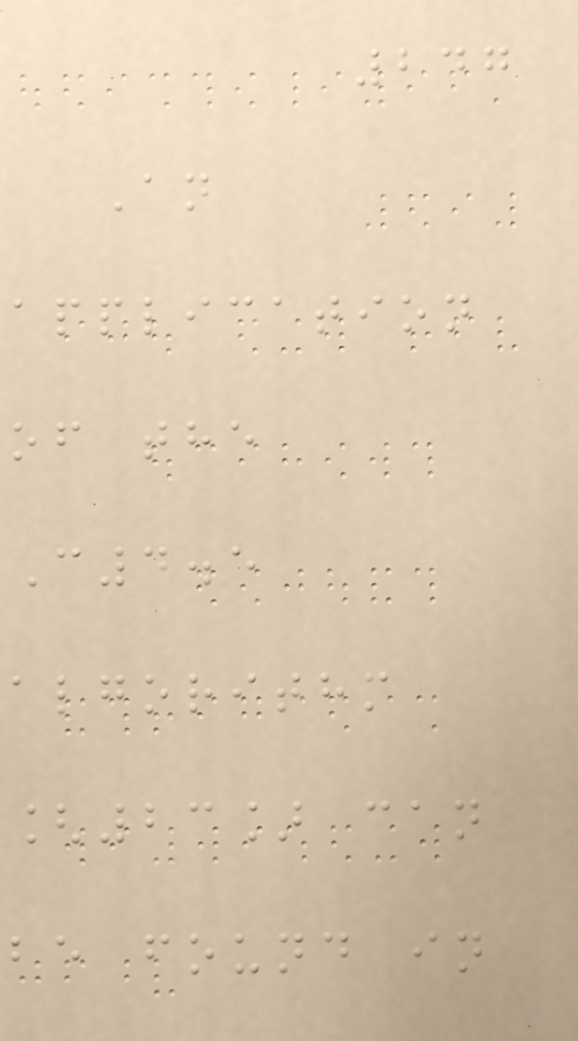247
An
application
of the
C4.5
algorithm
[23] can
be found in
